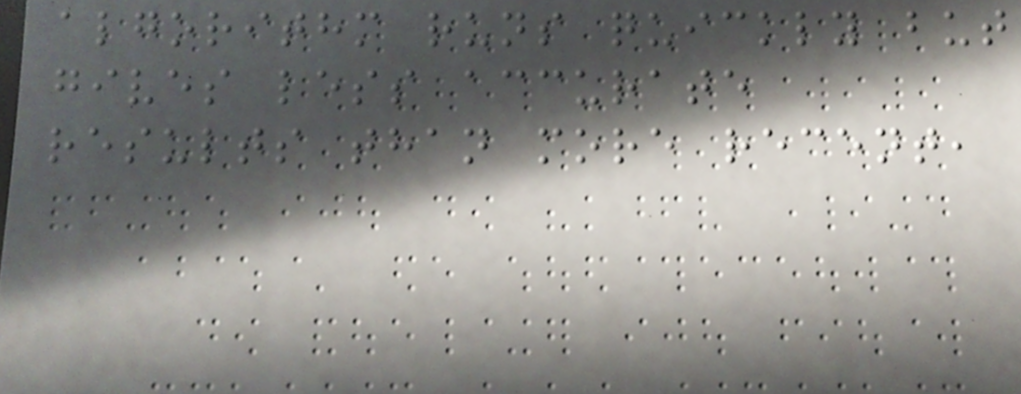algorithm runs quickly but
gives less accurate
results than more recent,
